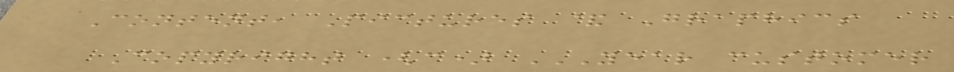Content, Pictures & Graphics
Copyright (c) YEAR CUSTOMER
